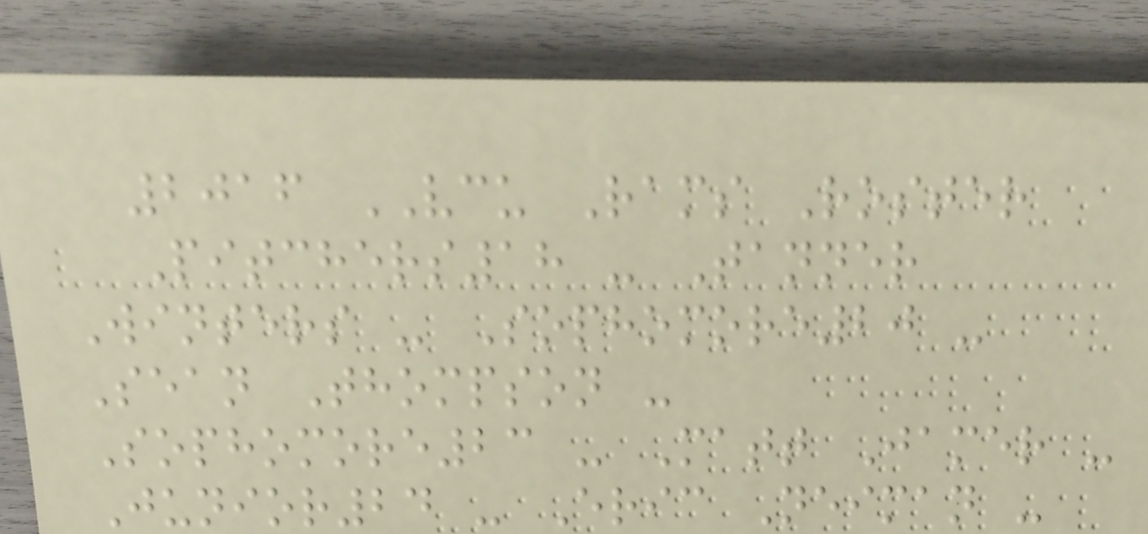2016 VCU Rams Roster
Pitchers18 - Tanner
Winters - Sophomore20 -
Sean Thompson -
Sophomore23 - Matt Jamer -
Junior24 - Eric Neiman -
